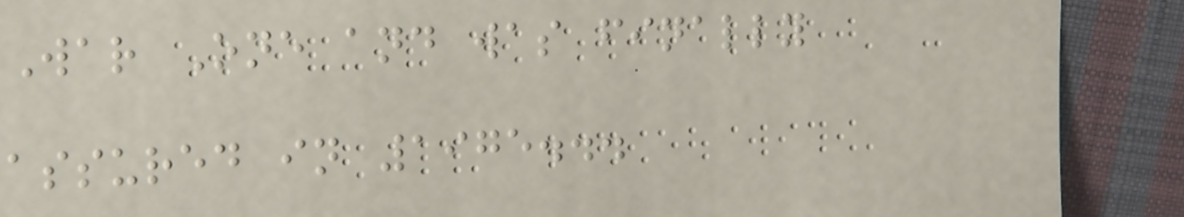War One and was finally
assured in 1975...
